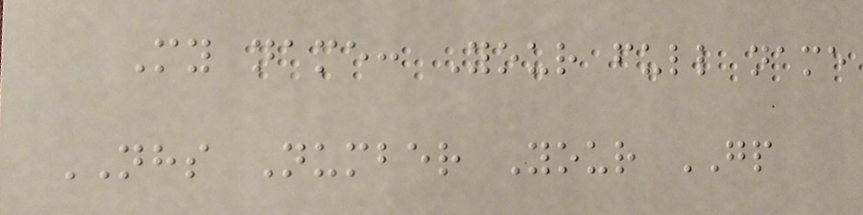My name: Your full name
NHS Number Your GP
